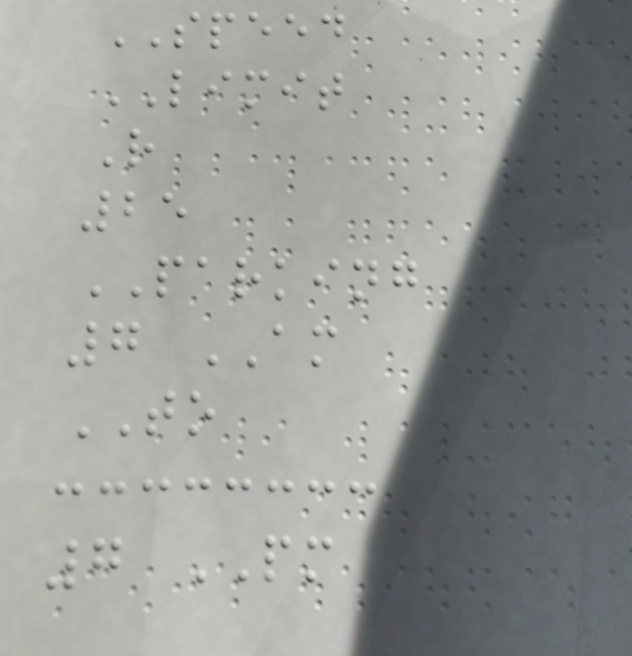SPEED
LIMIT
R
25
PARKING
7 AM
TO
7 PM
